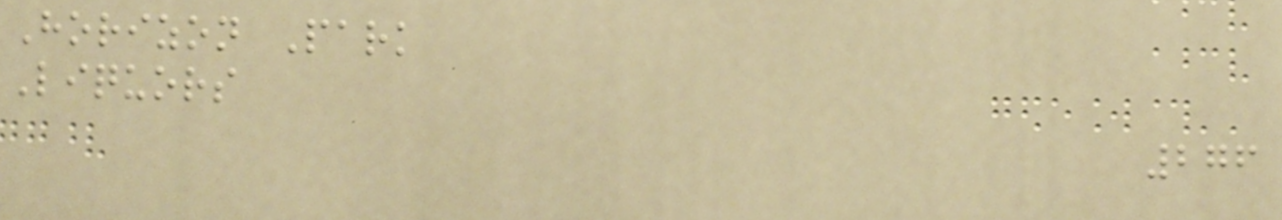Horizon Park
Liquors
276
